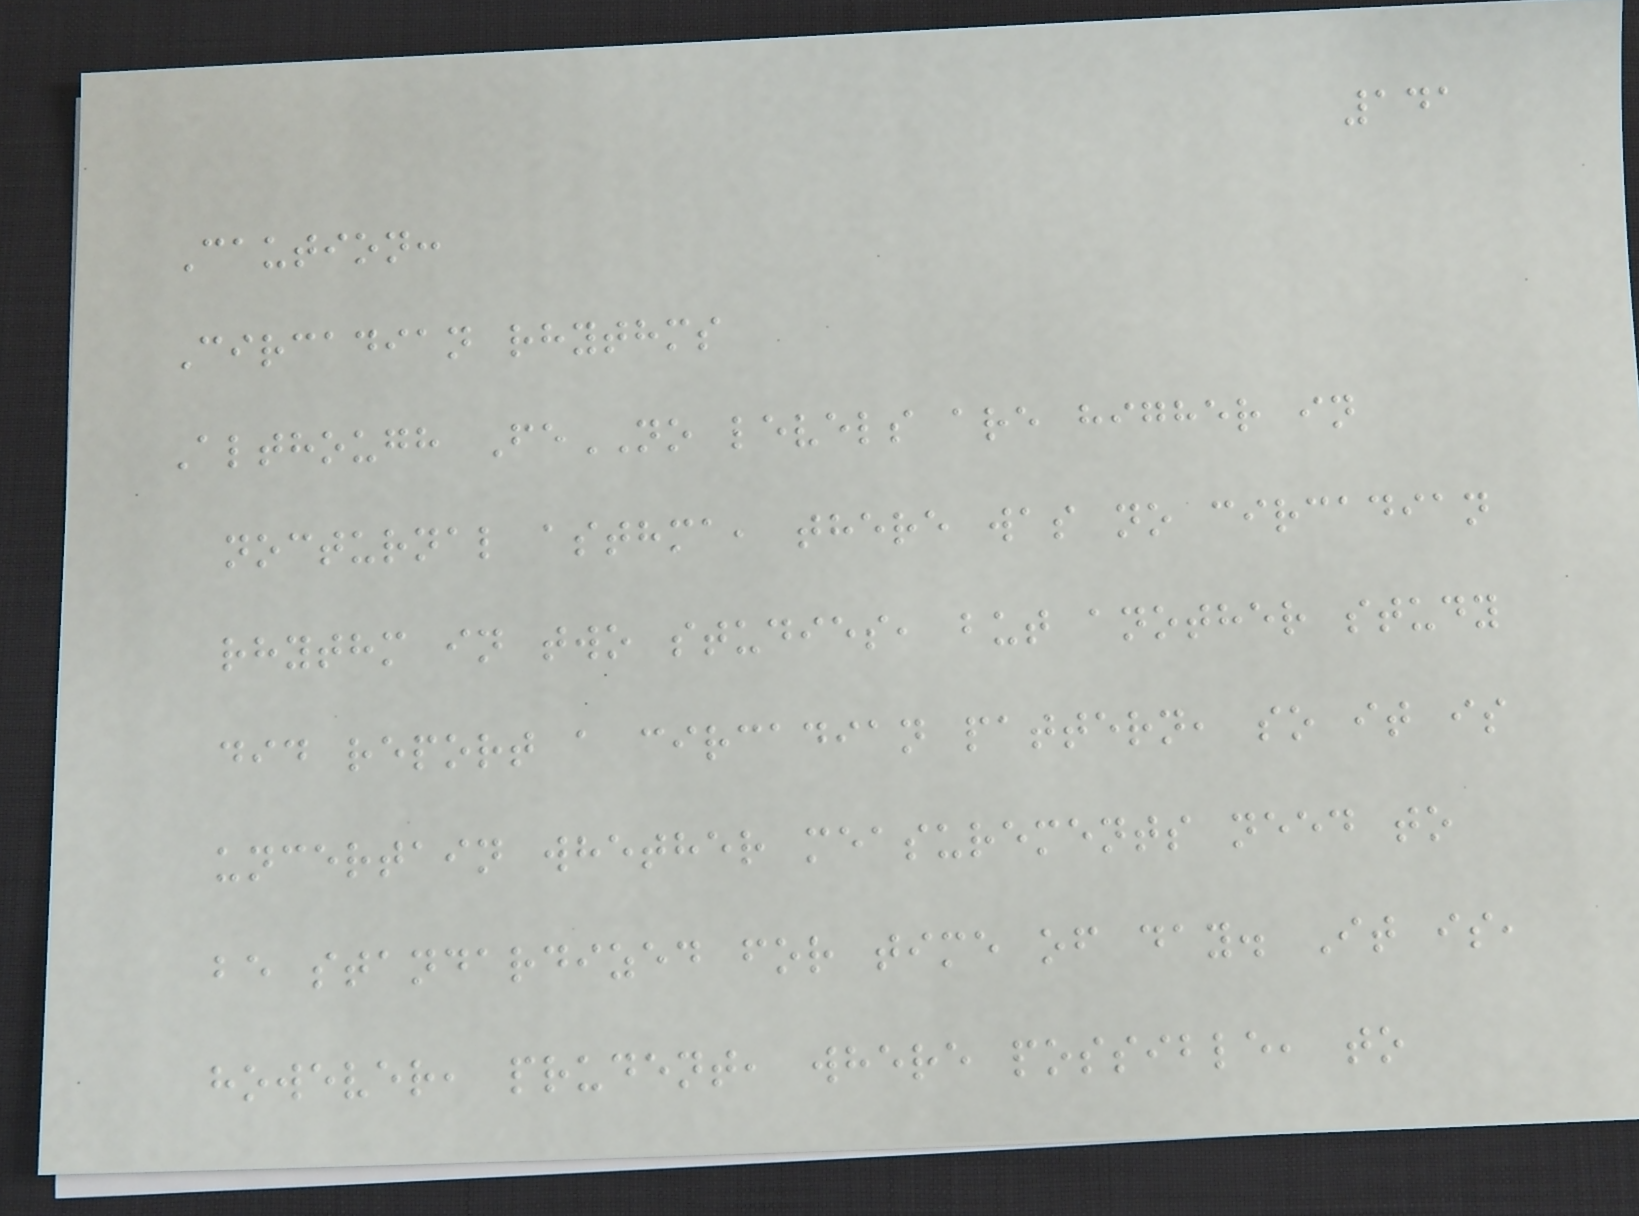141
Caution:
Circadian rhythms
Although FeNO levels are higher in
nocturnal asthma, there was no circadian
rhythm in two studies, but another study
did report a circadian pattern, so it is
uncertain whether measurements need to
be standardized for time of day. It is,
however, prudent, where possible, to
